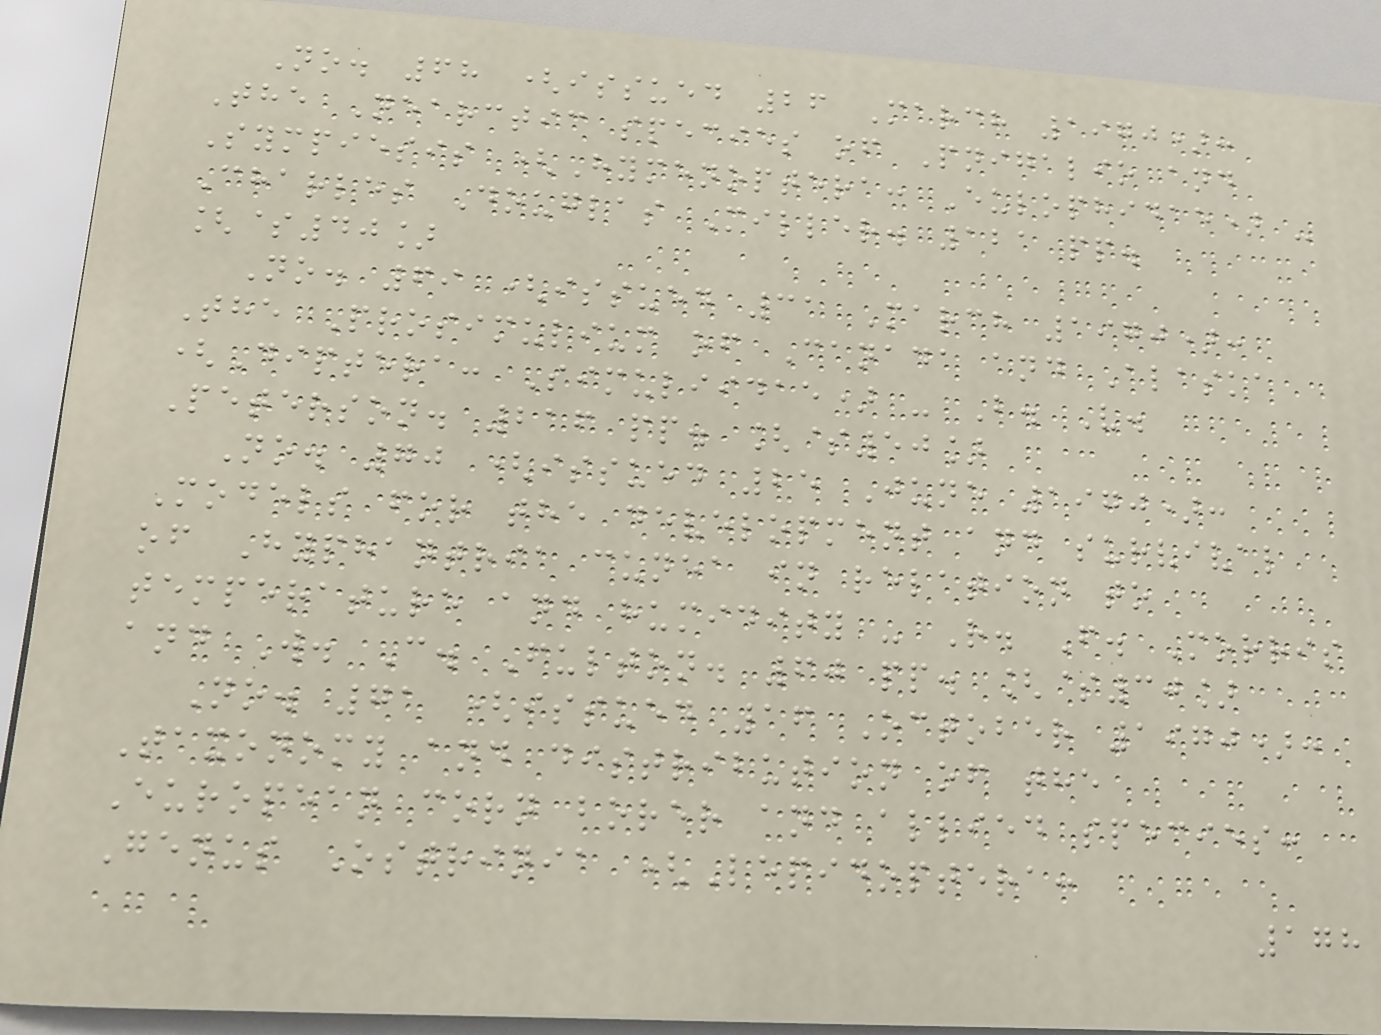No. 68 (issued 26 March 1970):
The Nearctic species of Pnigalio and
Sympiesis (Hymenoptera: Eulophidae) -
Charles Douglas Miller. 121 pp.
[$40]
No. 69 (issued 31 March 1970):
The Prosimulium of Canada and Alaska
(Diptera: Simuliidae) - B. V.
Peterson. 216 pp. [$50]
No. 70 (issued 25 June 1970):
Models for the development and survival
of Hyphantria cunea in relation to
temperature and humidity - R. F. Morris
and W. C. Fulton. 60 pp. [$30]
No. 71 (issued 16 October 1970):
Taxonomy and distribution of the
European corn borer and allied species:
Genus Ostrinia (Lepidoptera:
178
